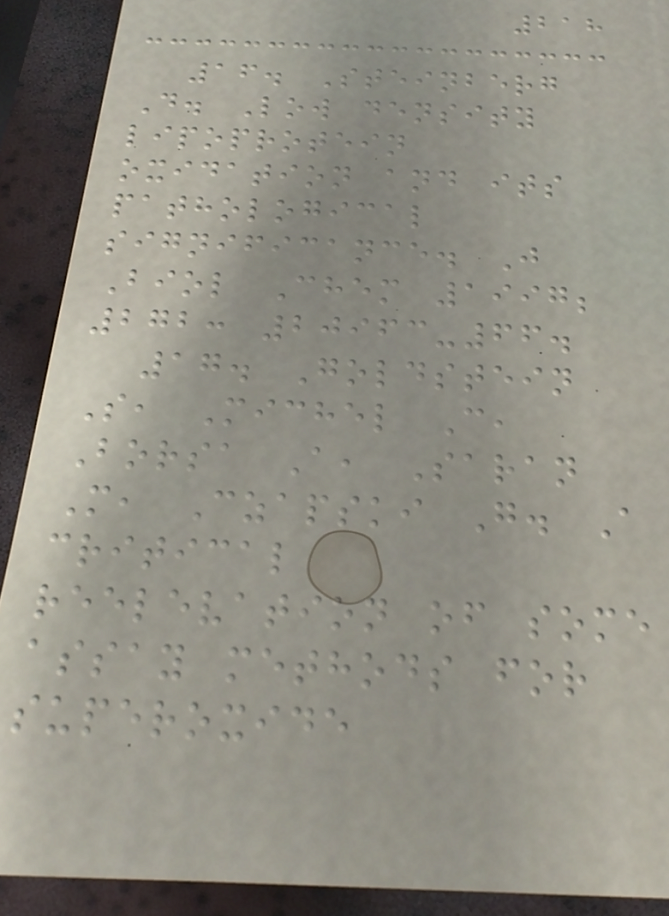218
16. Steinberg
D. Low density
lipoprotein
oxidation and its
pathological
significance. J
Biol Chem 1997;
272: 20963-66.
17. Goldstein
S, Michel C,
Borsa A, Saran
M, Czapski G. A
critical
reelevation of some
assay methods for
superoxide
